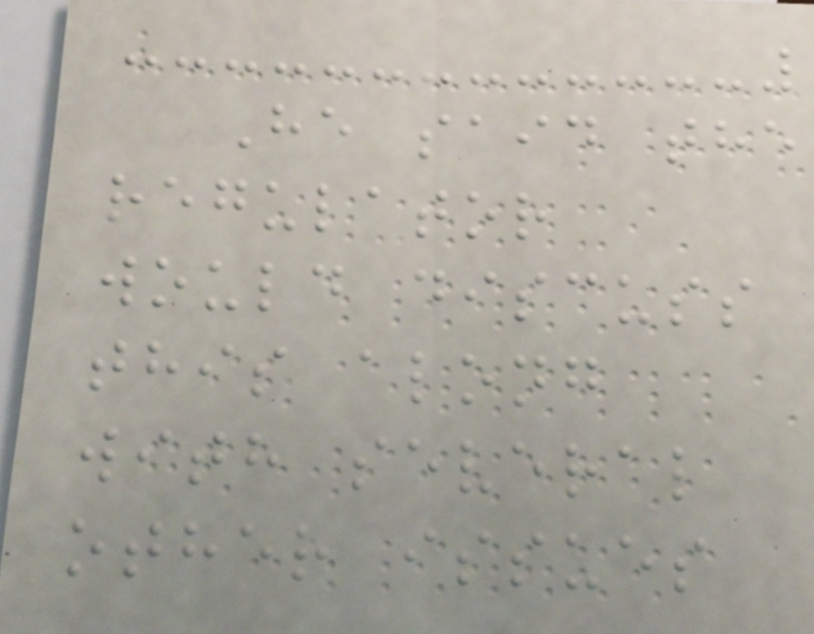He said the
regulator
would discuss
this along
with several
other issues
